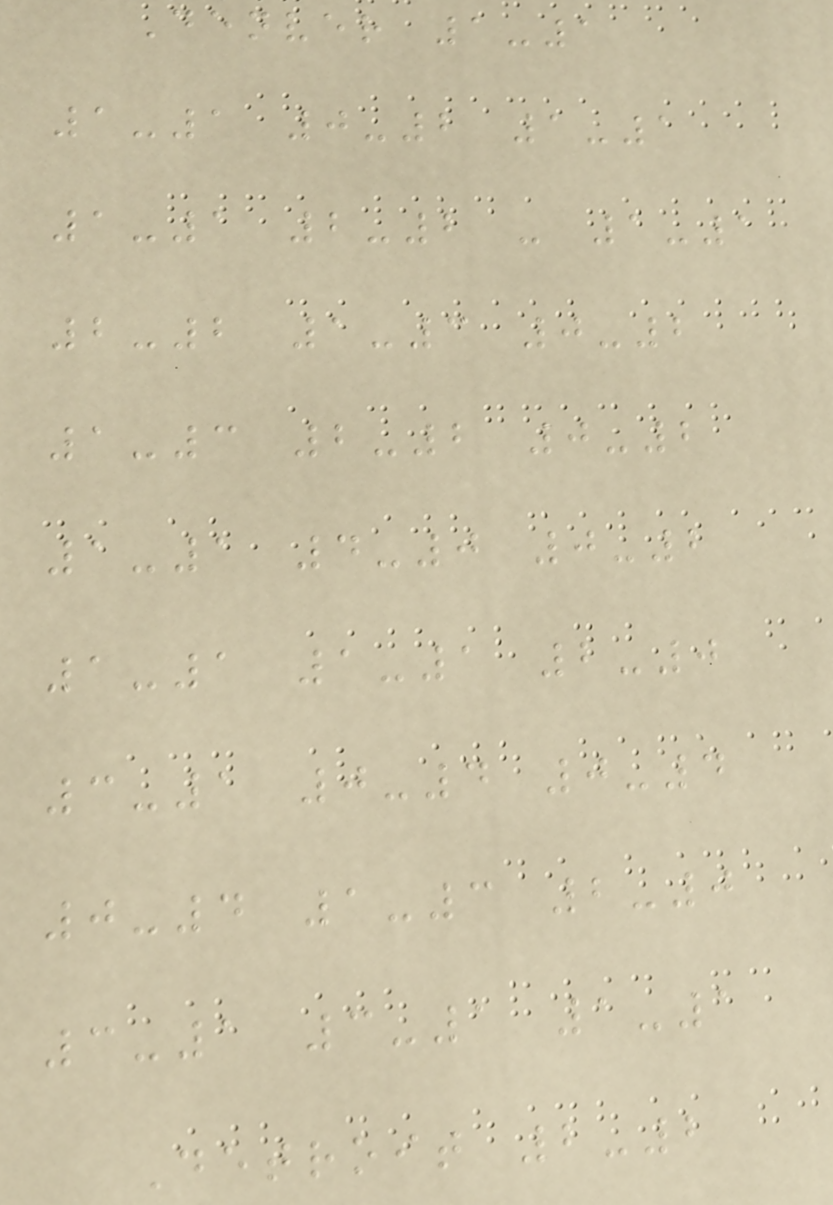Denver 1-1
1-1 0-2 1-1
1-1 2-2 - 1-1
2-2 1-3 0-2
1-3 2-2 0-2
1-1 4-0 0-2
1-1 1-1 2-0
3-1 0-4 0-4
0-4 1-3 2-0
3-1 3-1 1-1
Detroit 2-2
